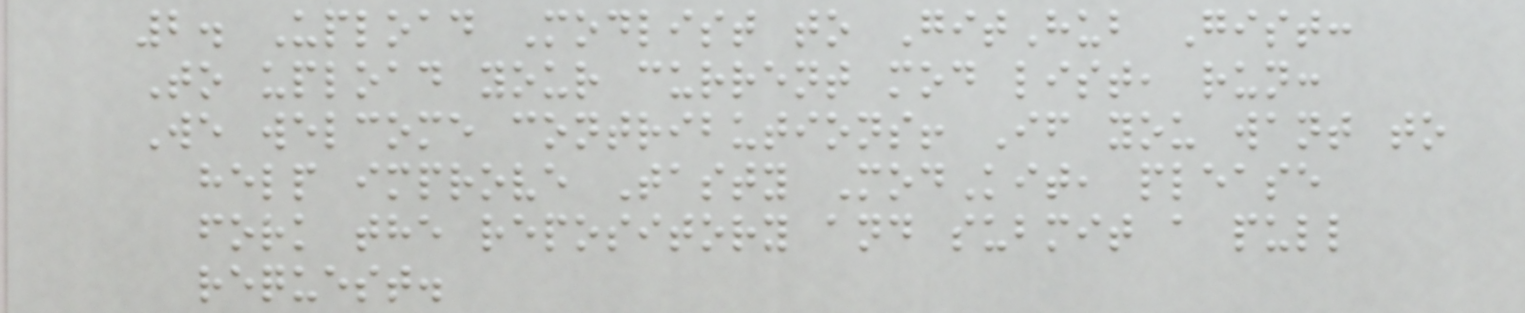2. Upload Modlist to GitHub Gist:
To upload your current mod list, run:
We welcome contributions! If you want to
help improve Tasty ModKit, please
fork the repository and submit a pull
request.
